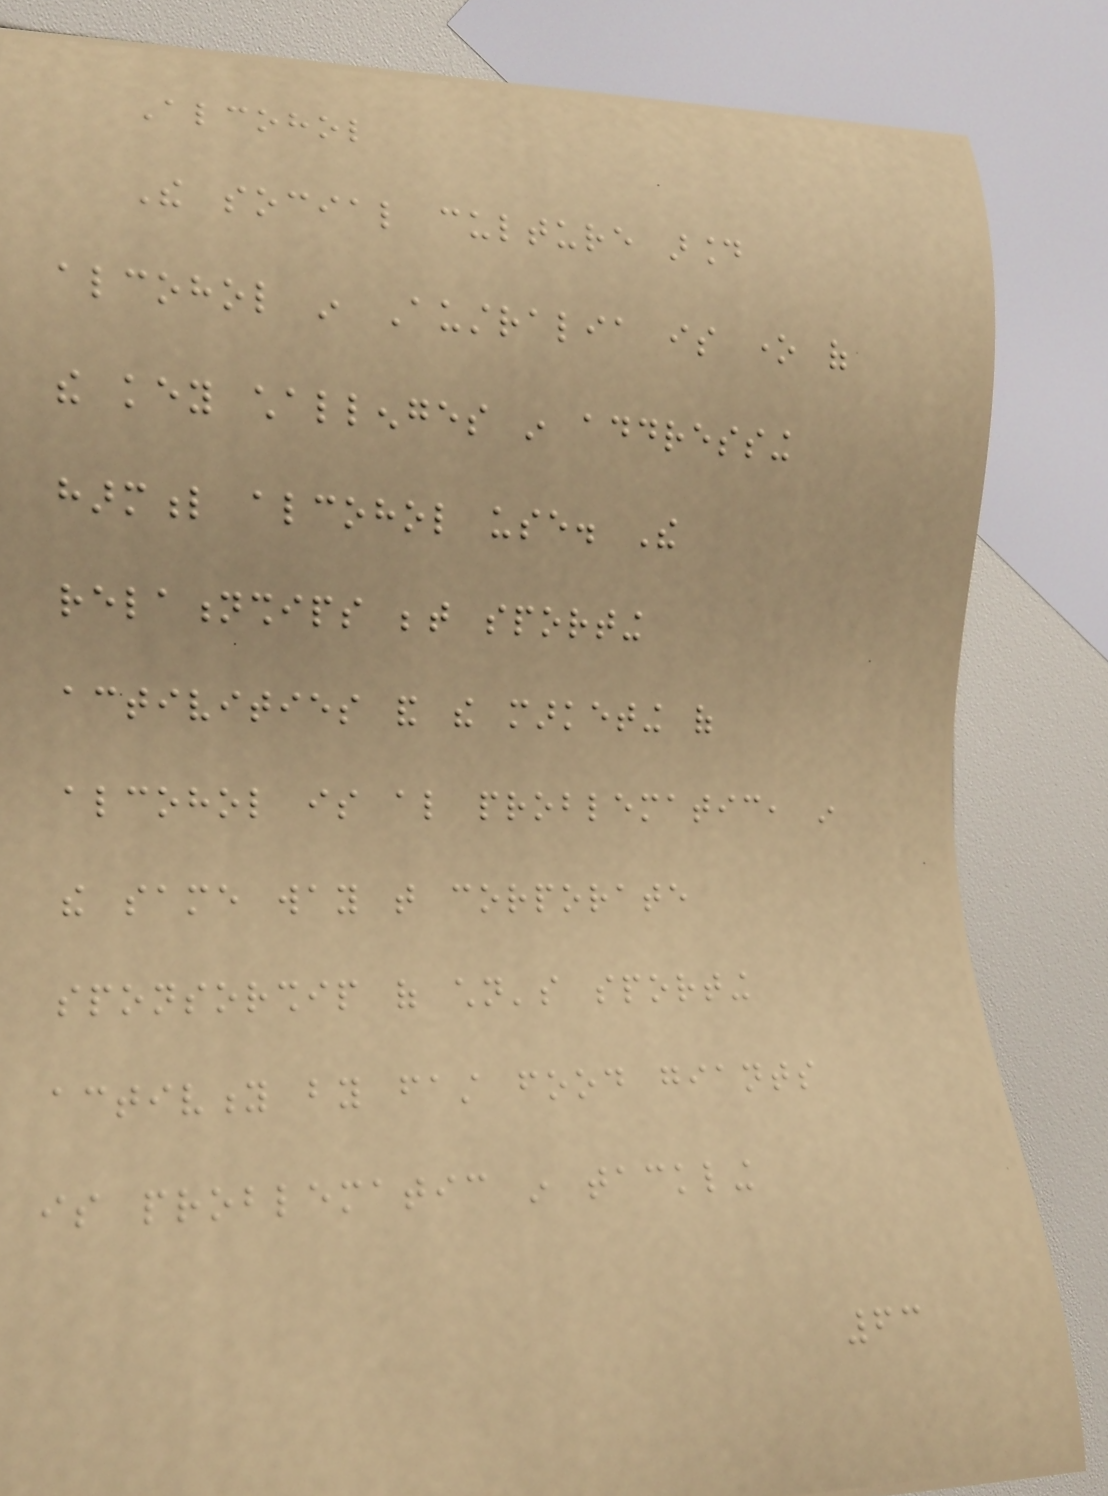Alcohol
The social culture around
alcohol in Australia is one of
the key challenges in addressing
harmful alcohol use. The
relationships between sporting
activities and the marketing of
alcohol is also problematic, in
the same way that corporate
sponsorship of children's sporting
activity by fast food giants
is problematic in tackling
63
